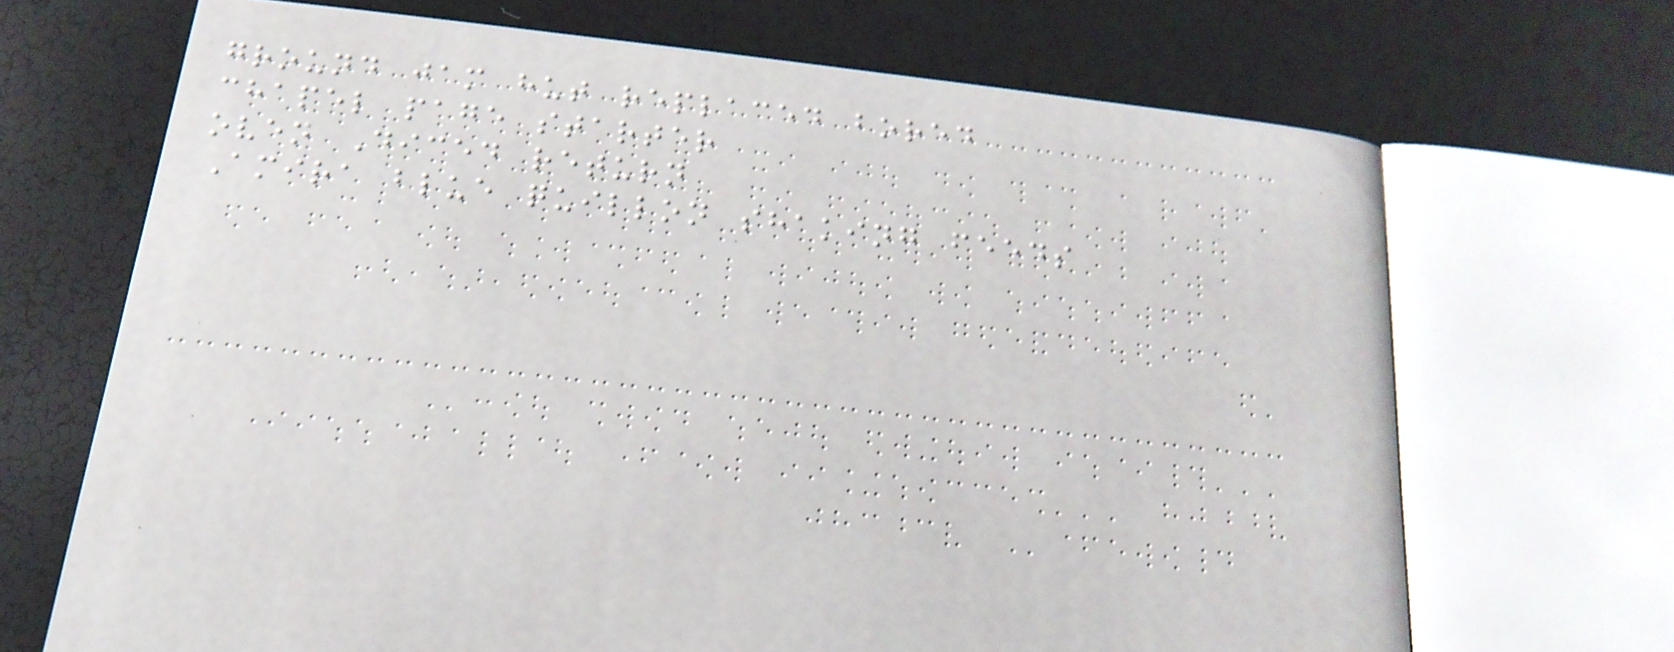ground jam hut replaced bored
chapel page starter
oven Diced return
Amira blue quillon shaking feeds
